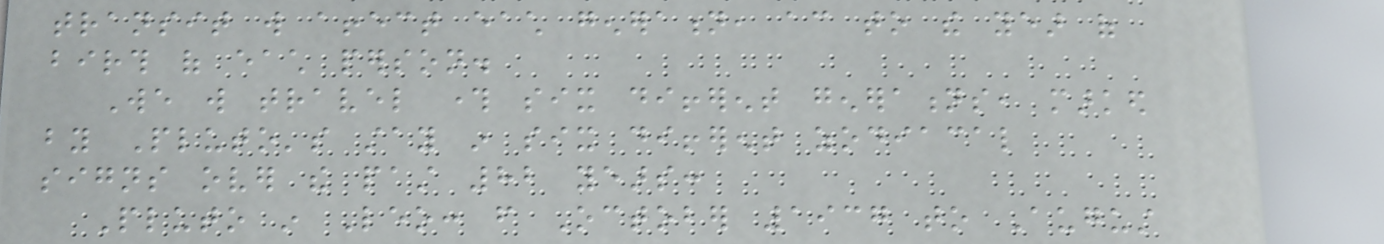transit will affect each generation, according to the year of
birth of each person.
We will travel through six different generations, marked
by Pluto's stay in six different zodiacal
signs over the past 82 years:
Pluto in Leo: from October 1937 to August
